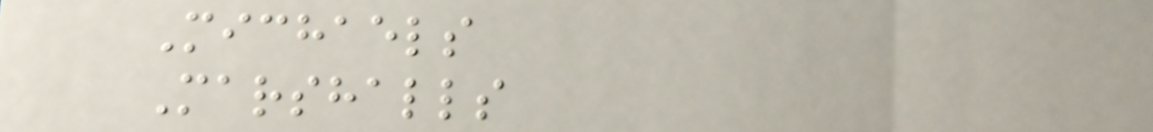Michaels
Marshalls
